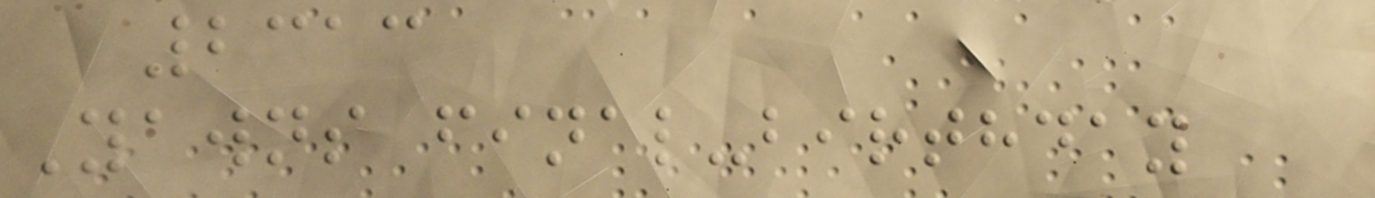2313
Yawns final-birthday
